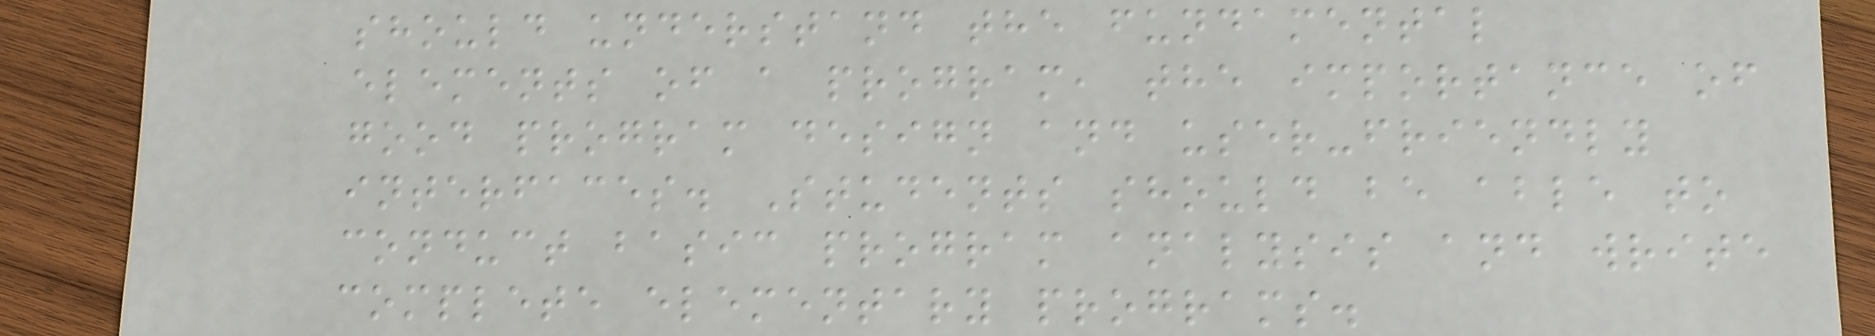should understand the fundamental
elements of a program, the importance of
good program design and user-friendly
interfaces. Students should be able to
conduct basic program analysis and write
complete elementary programs.
